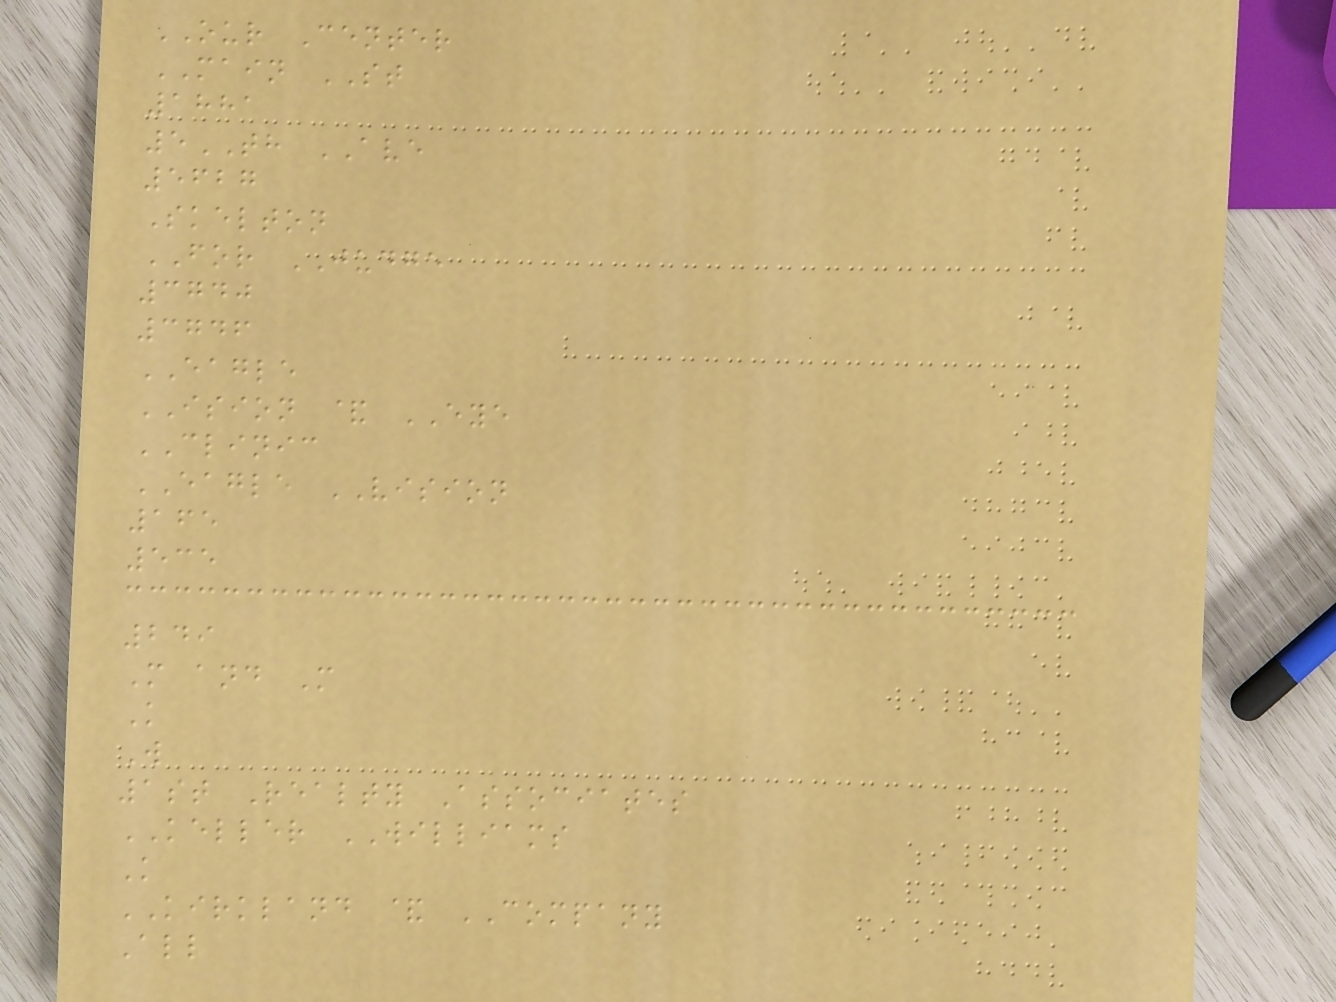OUR Center
MAIN ST
1881
5TH AVE
5627
Skelton
FOR JUDGE
3740
3746
EAGLE
ISION & EYE
CLINIC
EAGLE VISION
165
535
249
M and M
K
W
1st Realty Associates
KELLER WILLIAMS
K
KIRKLAND & COMPANY
All
